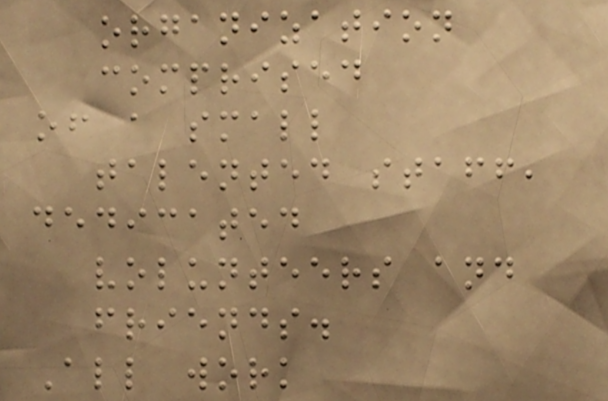organization
comprised
of a small
talented staff,
dedicated
volunteers and
friends.
All work
